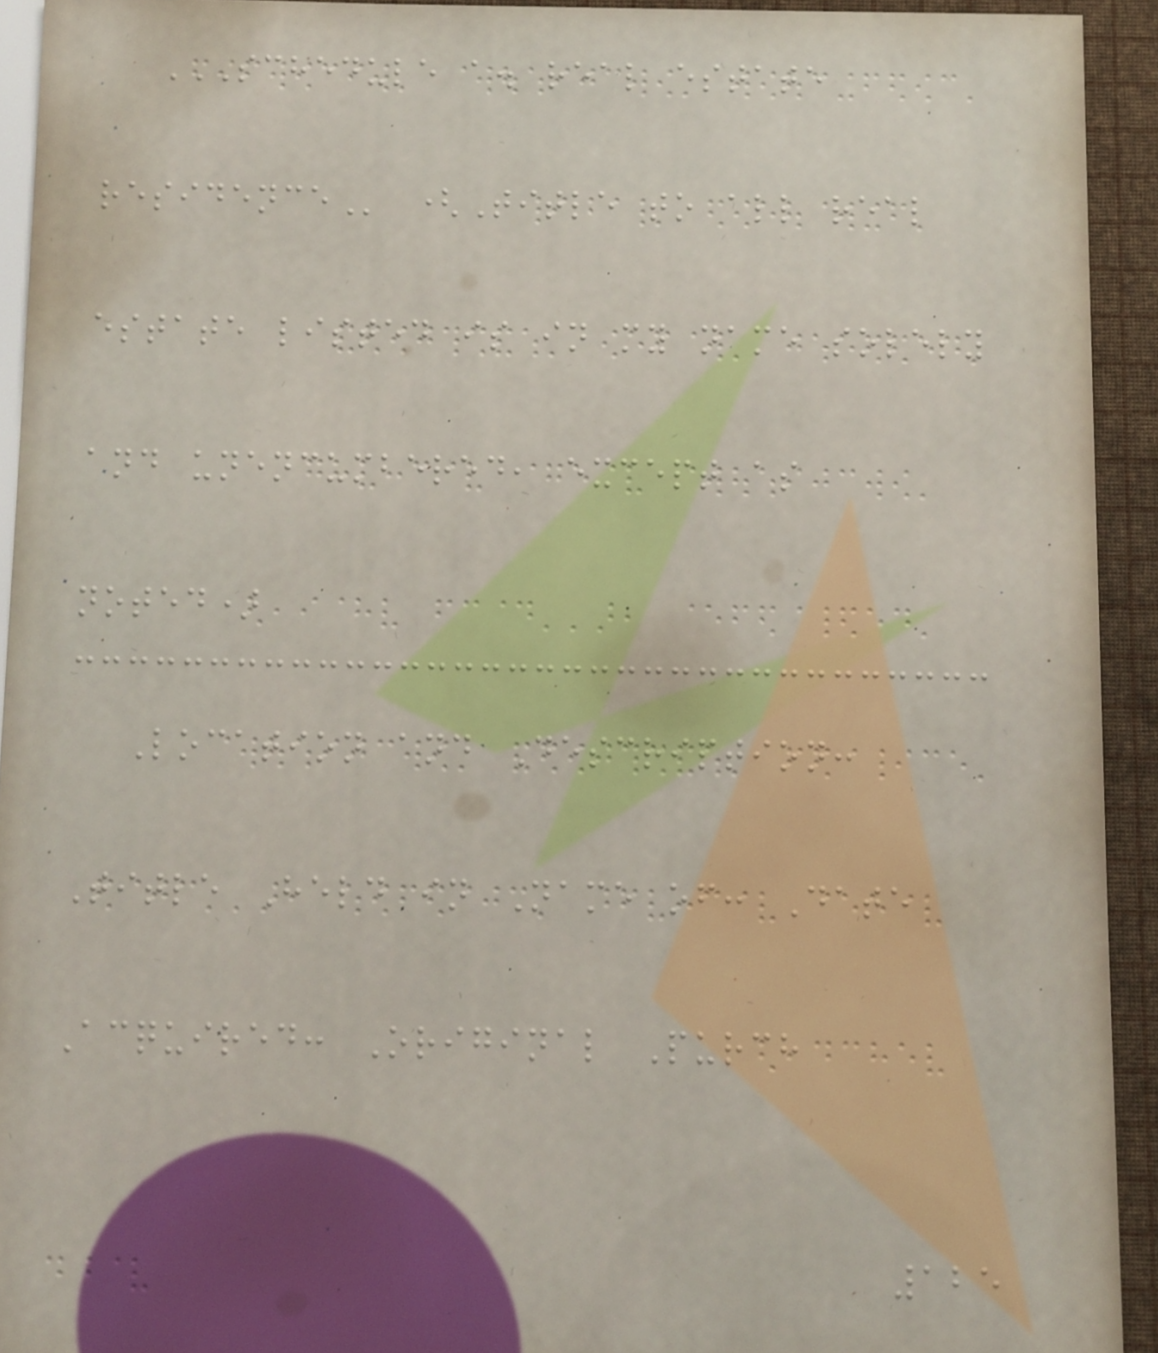SCHEDULE A. REAL ESTATE
RESIDENCE (Title to all real
estate listed is in my name solely
and unencumbered, except as
noted)
Location and Description:
Title Held in Name of: Date
Acquired: Original Purch
125
